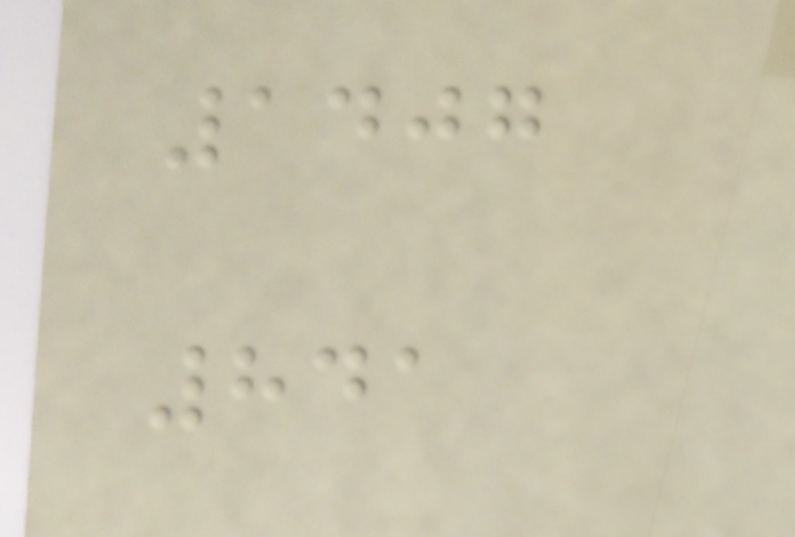1407
841
